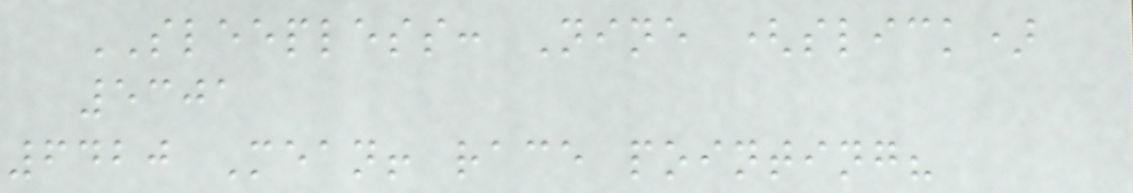SLEEPLESS: Nine (slick)
5301
6420 Mean! race pointing?
